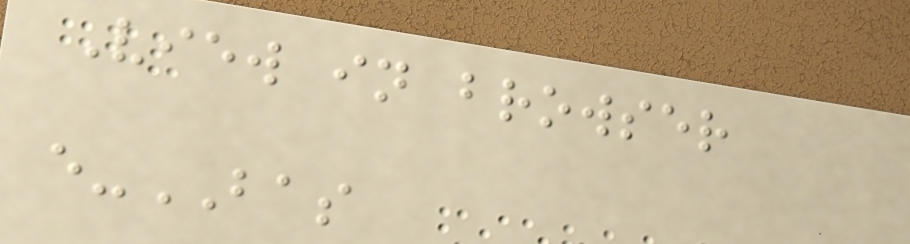View in browser
e-BAS
